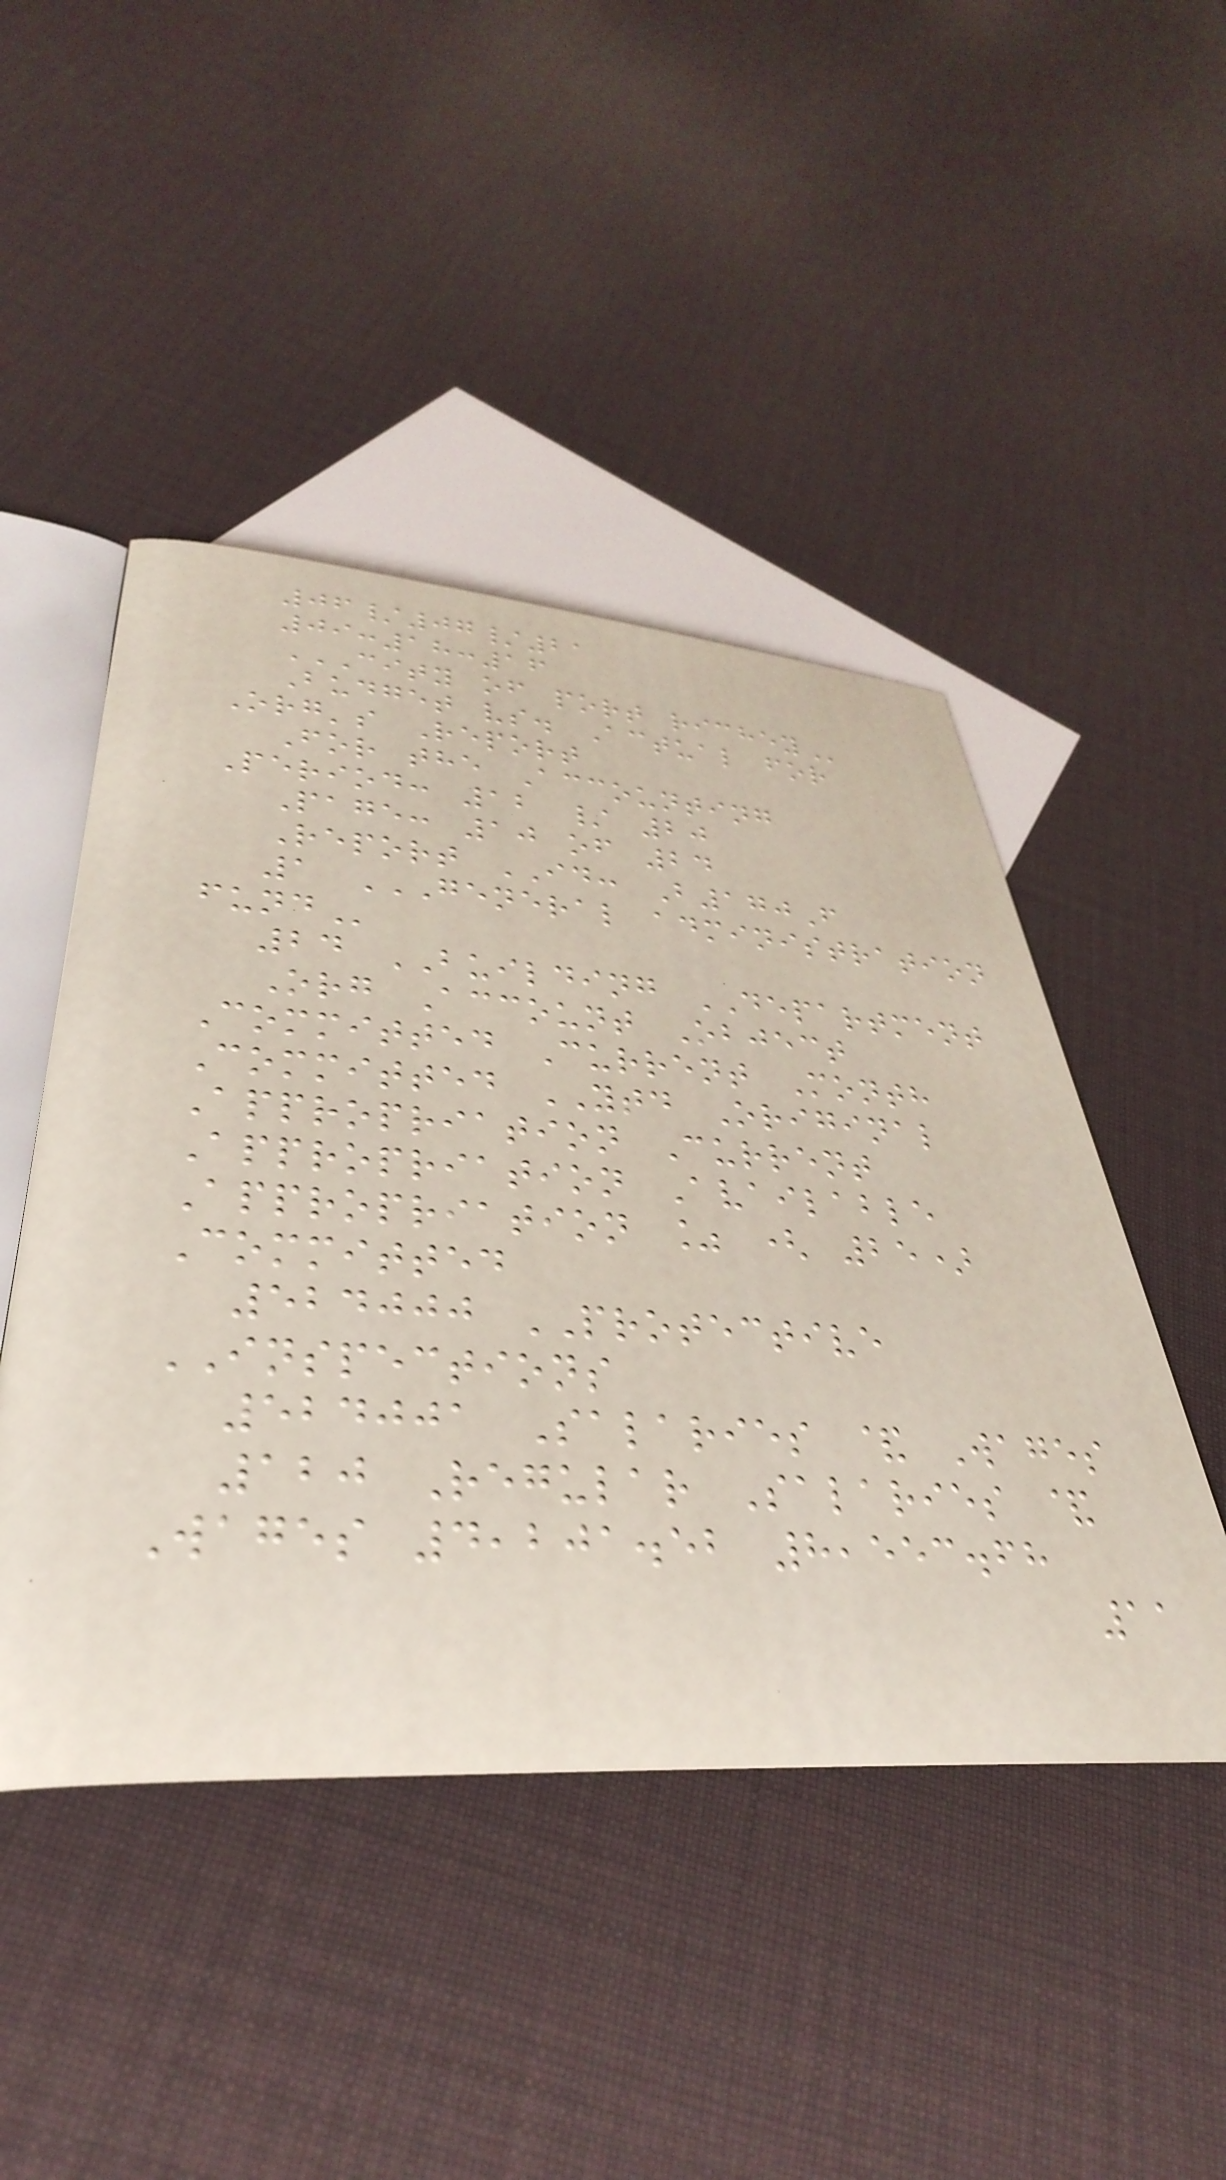06/07/21
09:18:16
CITY OF PORT RICHEY
Budget vs. Actual for
Org's Report
For the Accounting
Period: 12 / 20
Page: 10 of 24
Report ID: B170F
1 GENERAL ADMINISTRATION
FUND
24 BUILDING DEPARTMENT
Org Account Object
Committed Current Month
Committed YTD Original
Appropriation Current
Appropriation Available
Appropriation % ( 25)
Committed
524000 PROTECTIVE
INSPECTIONS
524001 Salaries & Wages
120 Regular Salaries &
Wages 4,201.52 8,553.68
11
